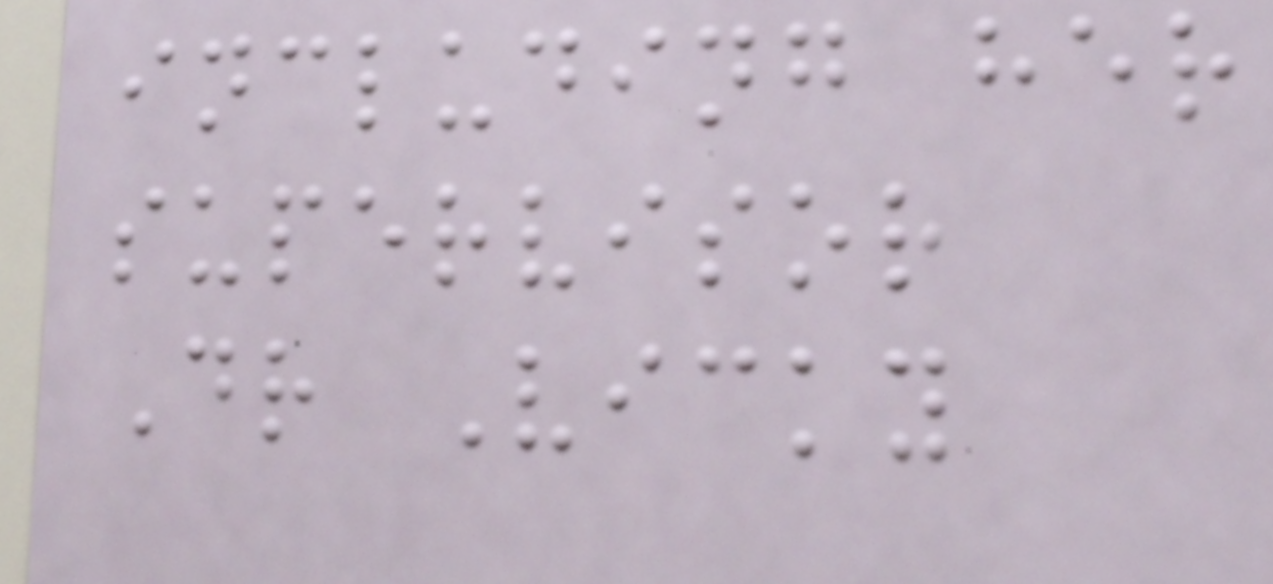including her
supervisor
Dr Vicky
